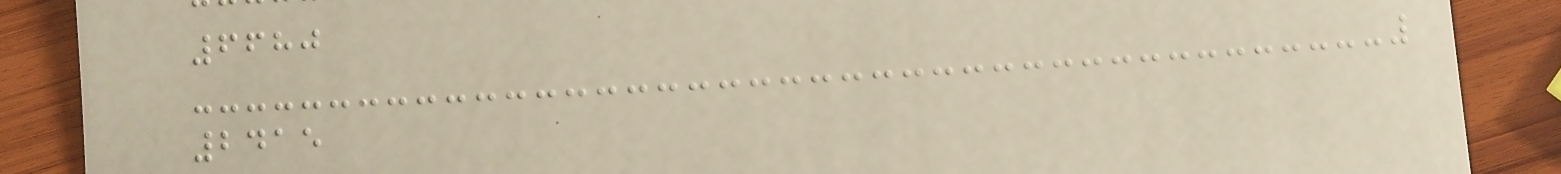6680
2415
